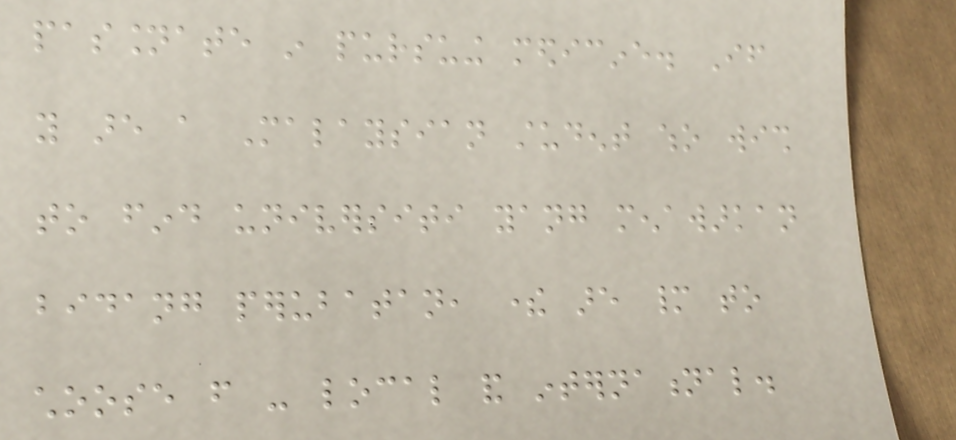passionate in pursuing medicine. If
you are a Malaysian student who wish
to find universiti yang menawarkan
bidang perubatan, there are many to
choose from - local and international.
